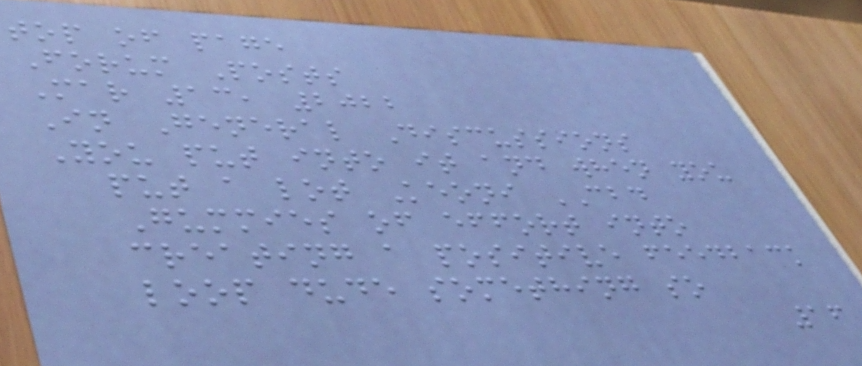top of page
Forum Posts
Mar 13, 2022
In General Discussions
You put into it and when you
put a lot Keoni CBD
Gummies of effort into
creating a positive feedback
loop dude something so
16
